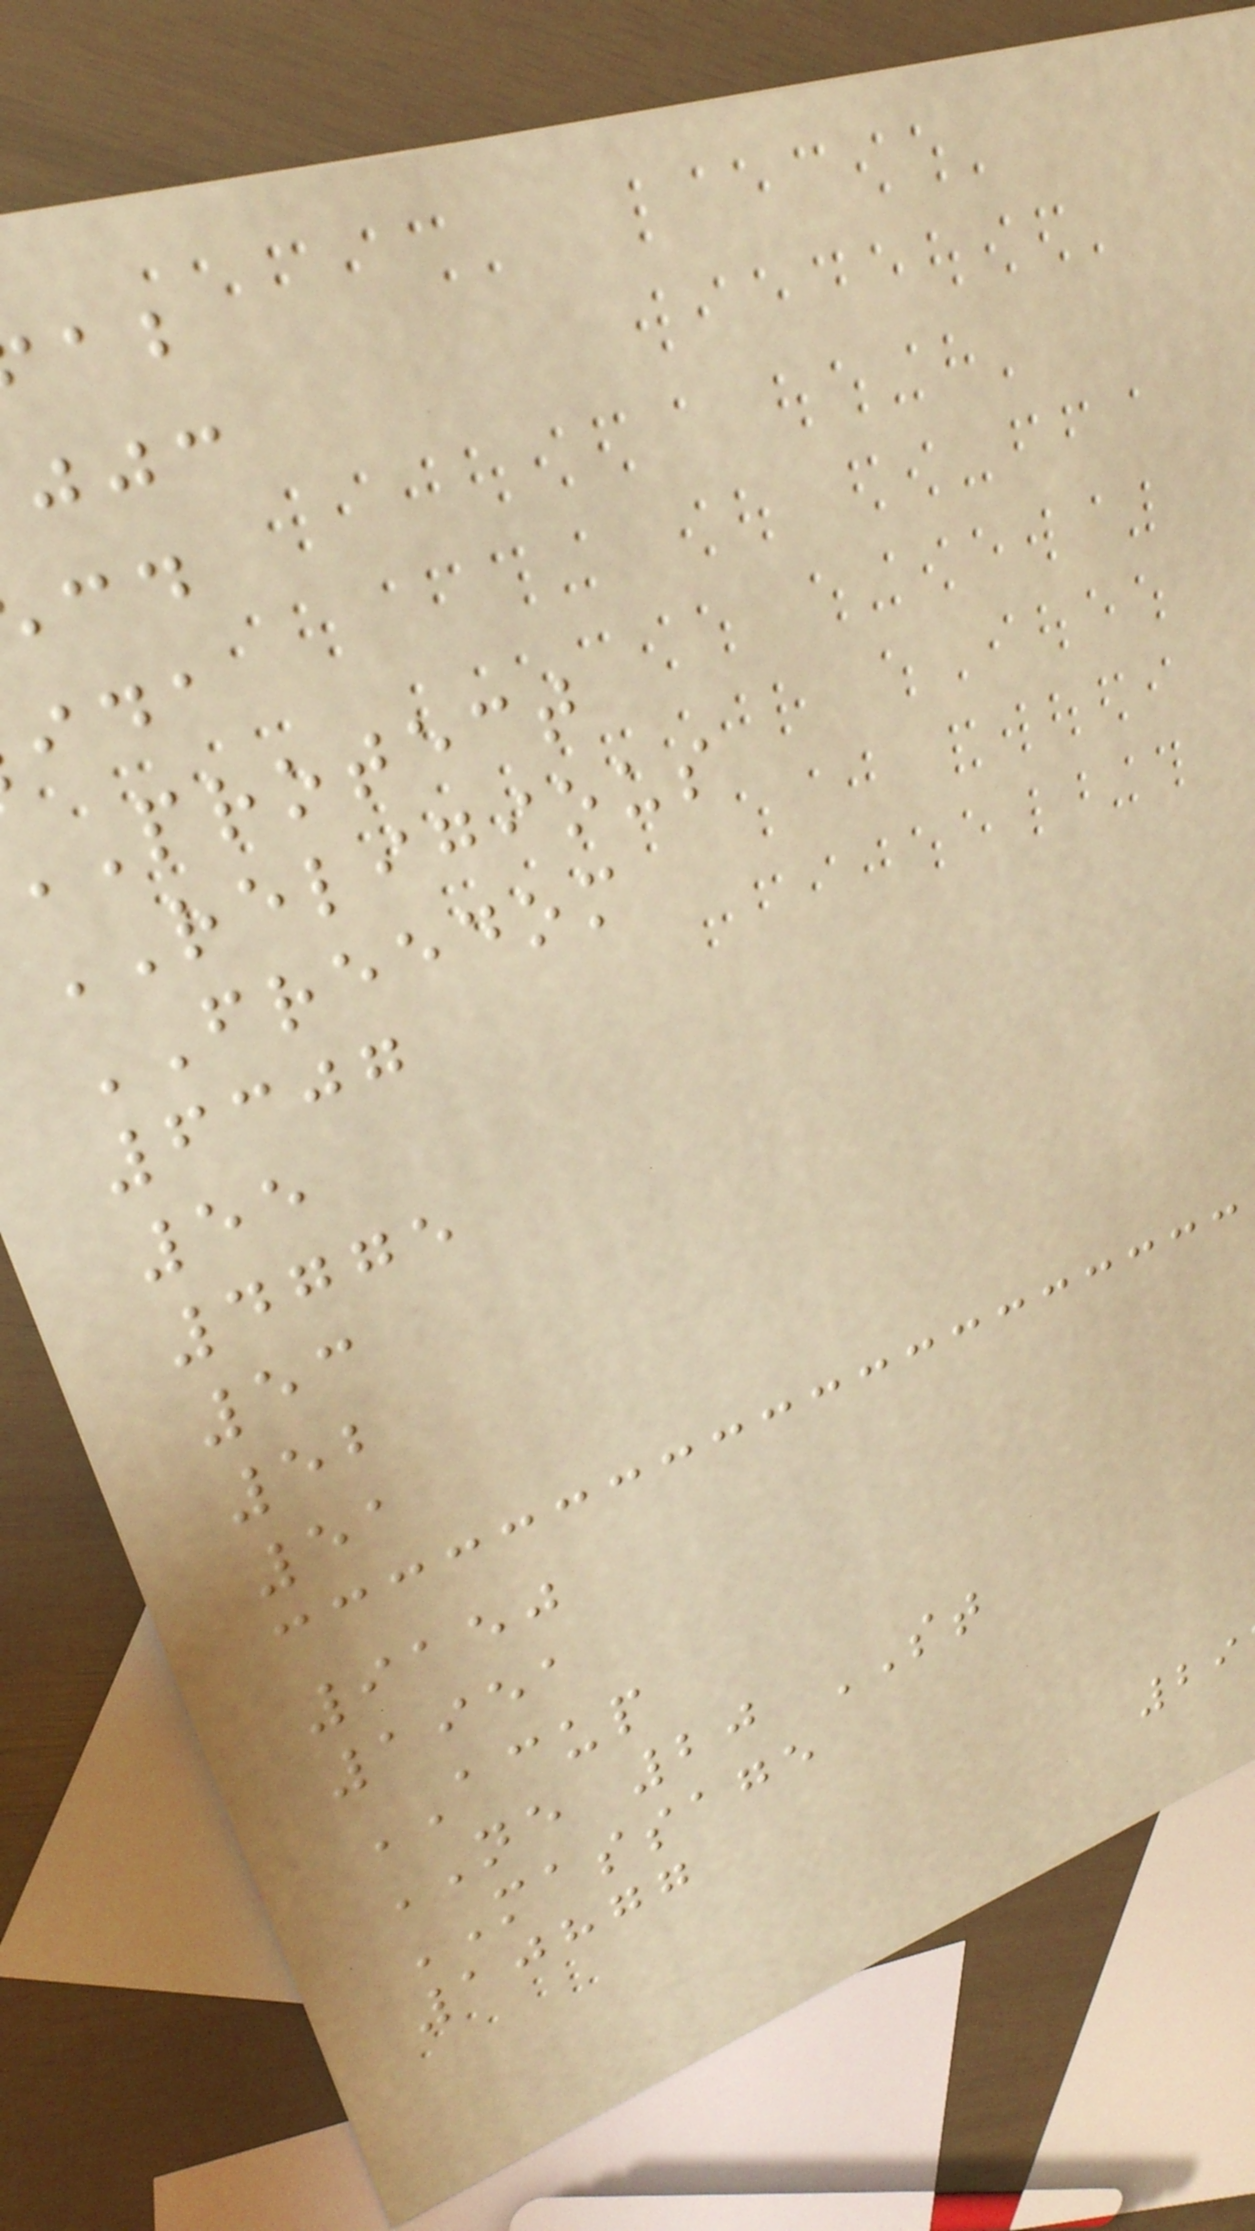protect
RELIGIOUS
FREEDOM
6307
55
4775
53
52
51
9150
1951
ACUP
NE 20 ST
MASSAGE
10877
